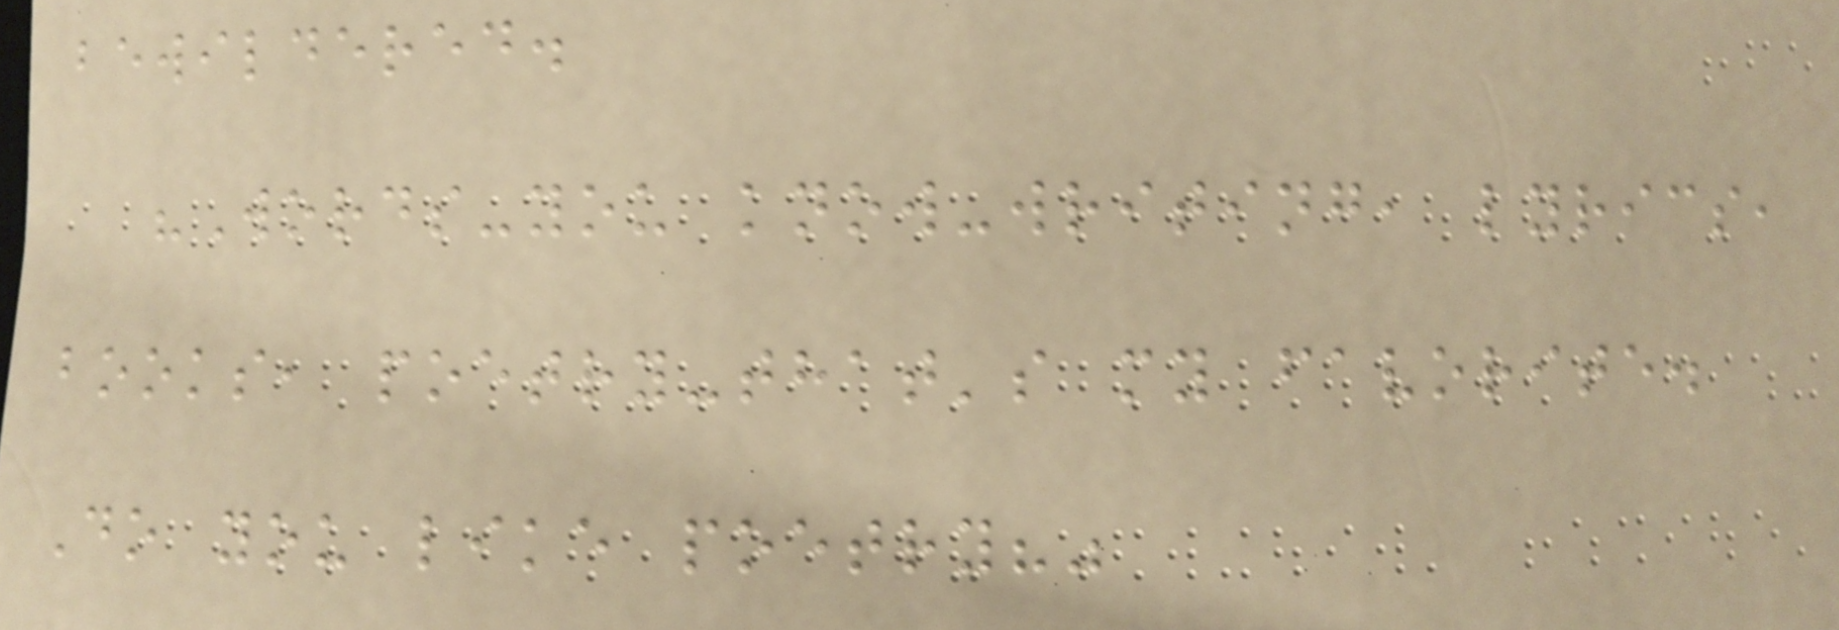bewildered.
"Words-you know-writing, lyrics,
books, poetry-that's my favorite.
Do you like poetry?"
